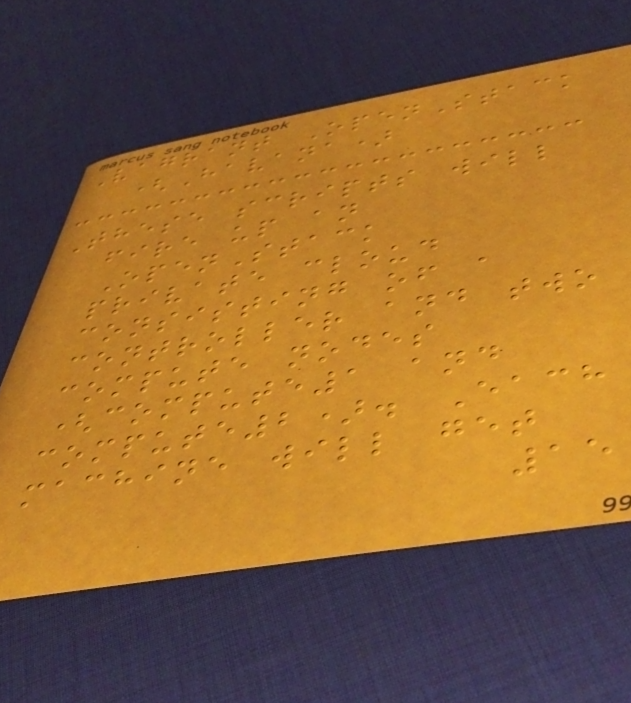Vagrant OpenStack
(Havana)
These scripts will
fire up an
OpenStack
private cloud
consisting of a
controller and two
compute nodes
(compute1 and
compute2). Each
machine will get
15
